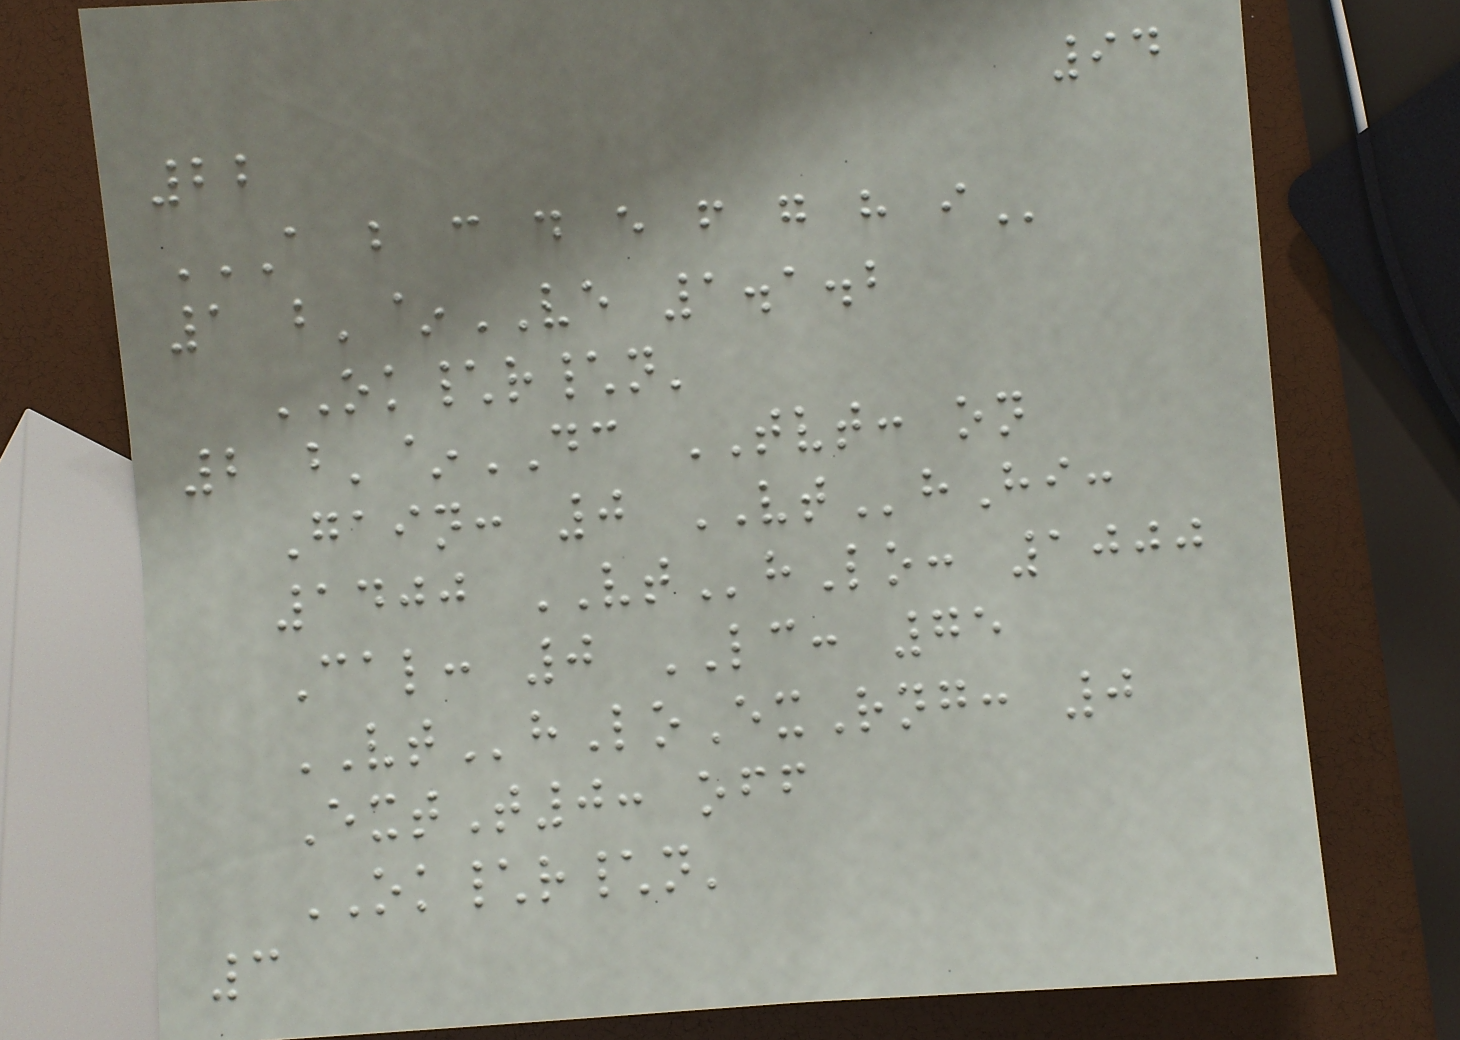94
22
A B C D E F G H I
1 b'~VE 1.1.2
OK\r\n'
2 b'~DC TVT: on
Gain: 0 VThHi:
1400 VThLo: 1000
Cal: 0 LC: 75
VThLoExRng: 0
ExtT0: off
OK\r\n'
3
